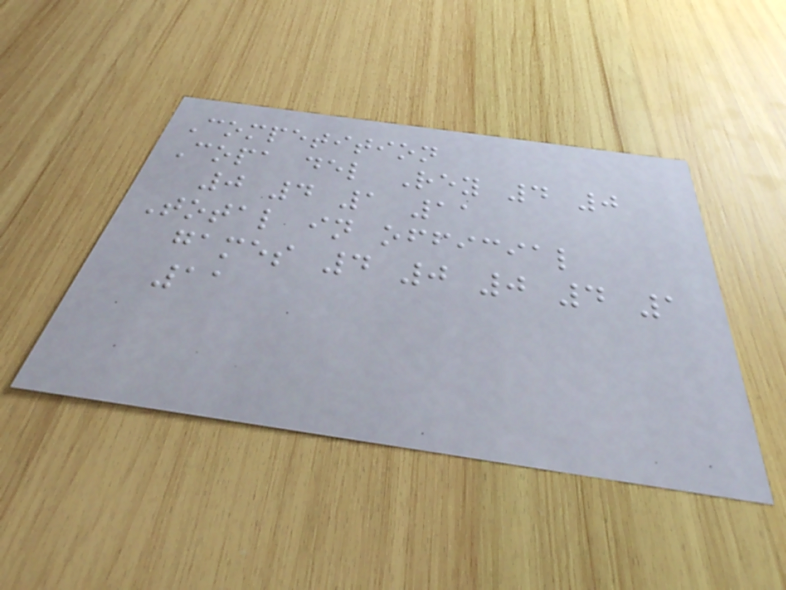Competition
Copa del Rey 4 0
0 4 1 11
Total in official
games 4 0 0 4 1
11
